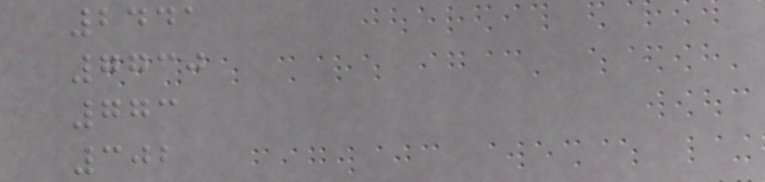2441
7730
773
302
